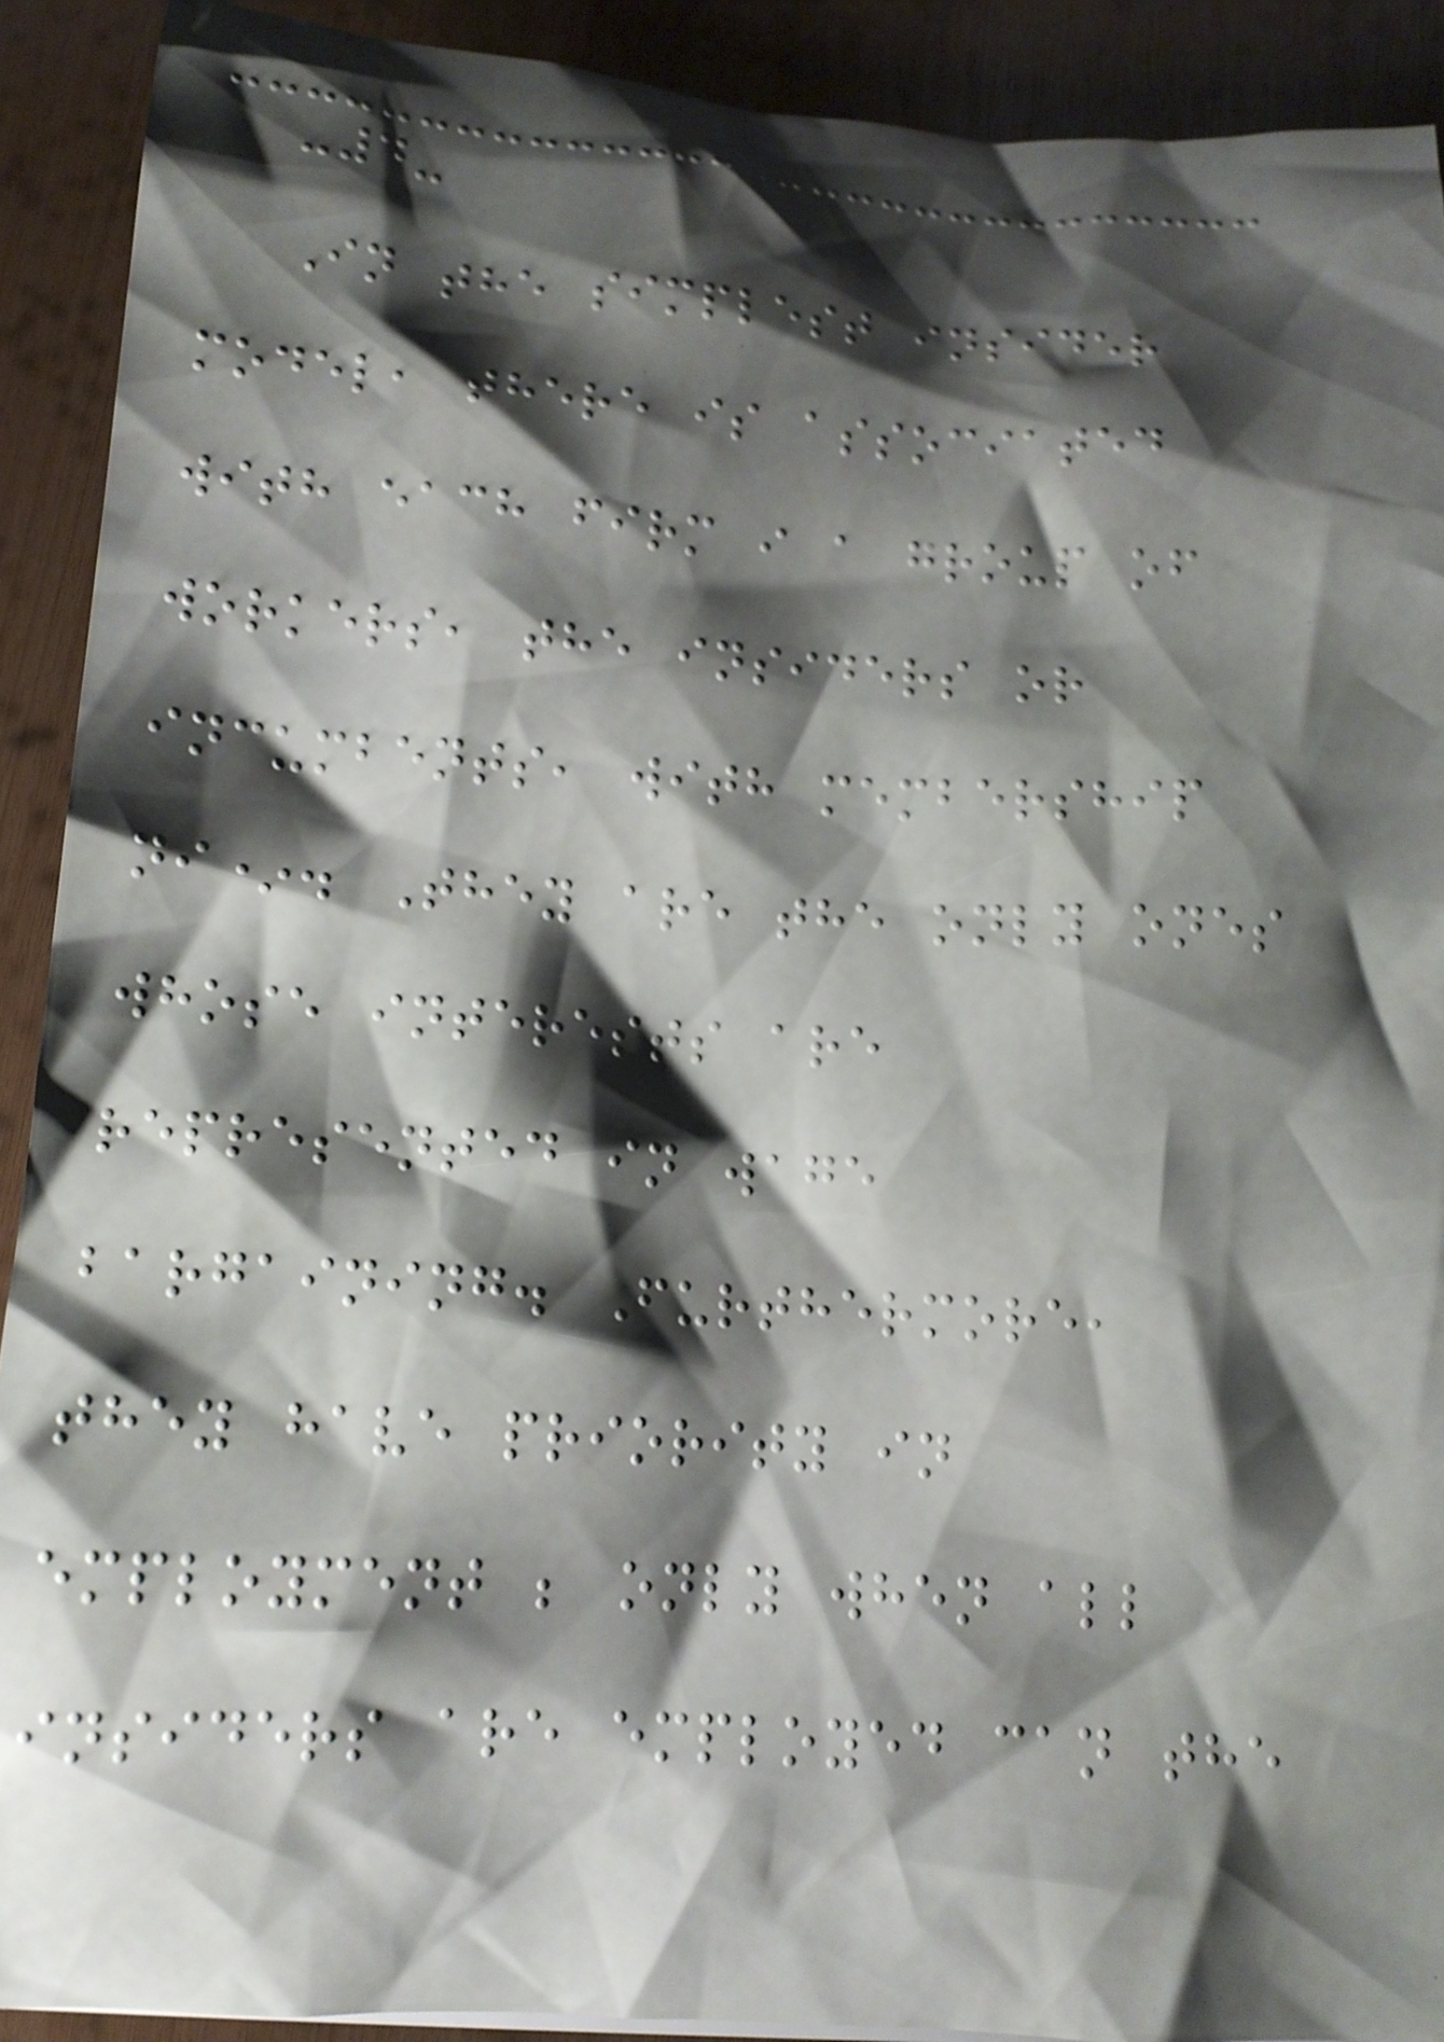-4-
In the simplest insider
model, there is associated
with each firm i a group of
workers, the insiders or
incumbents, with membership
ni*. They are the only ones
whose interests are
represented in wage
bargaining. Furthermore,
they have priority in
employment ; only when all
insiders are employed can the
